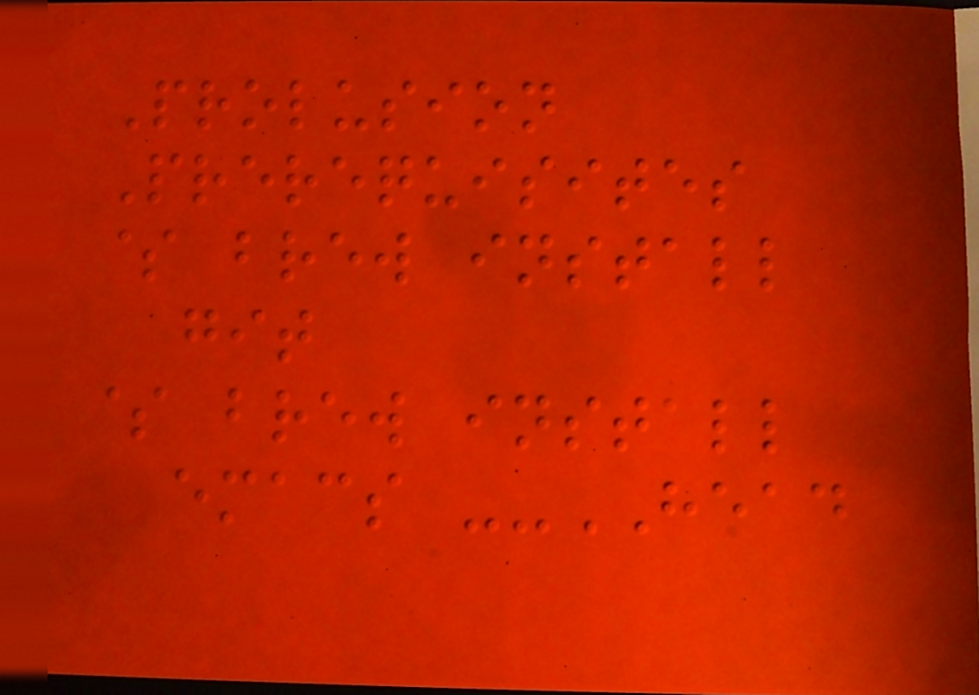Prolusion
Prerequisites
$ brew install
git
$ brew install
emacs --HEAD
